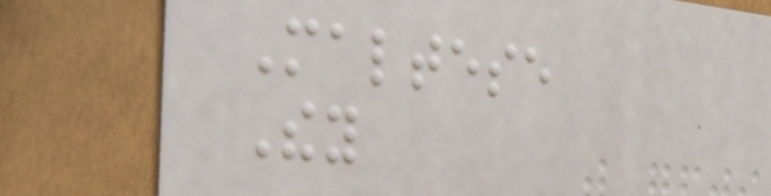Maltese
They
